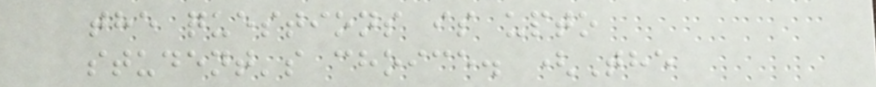the questions is upto
student's choice. (The
